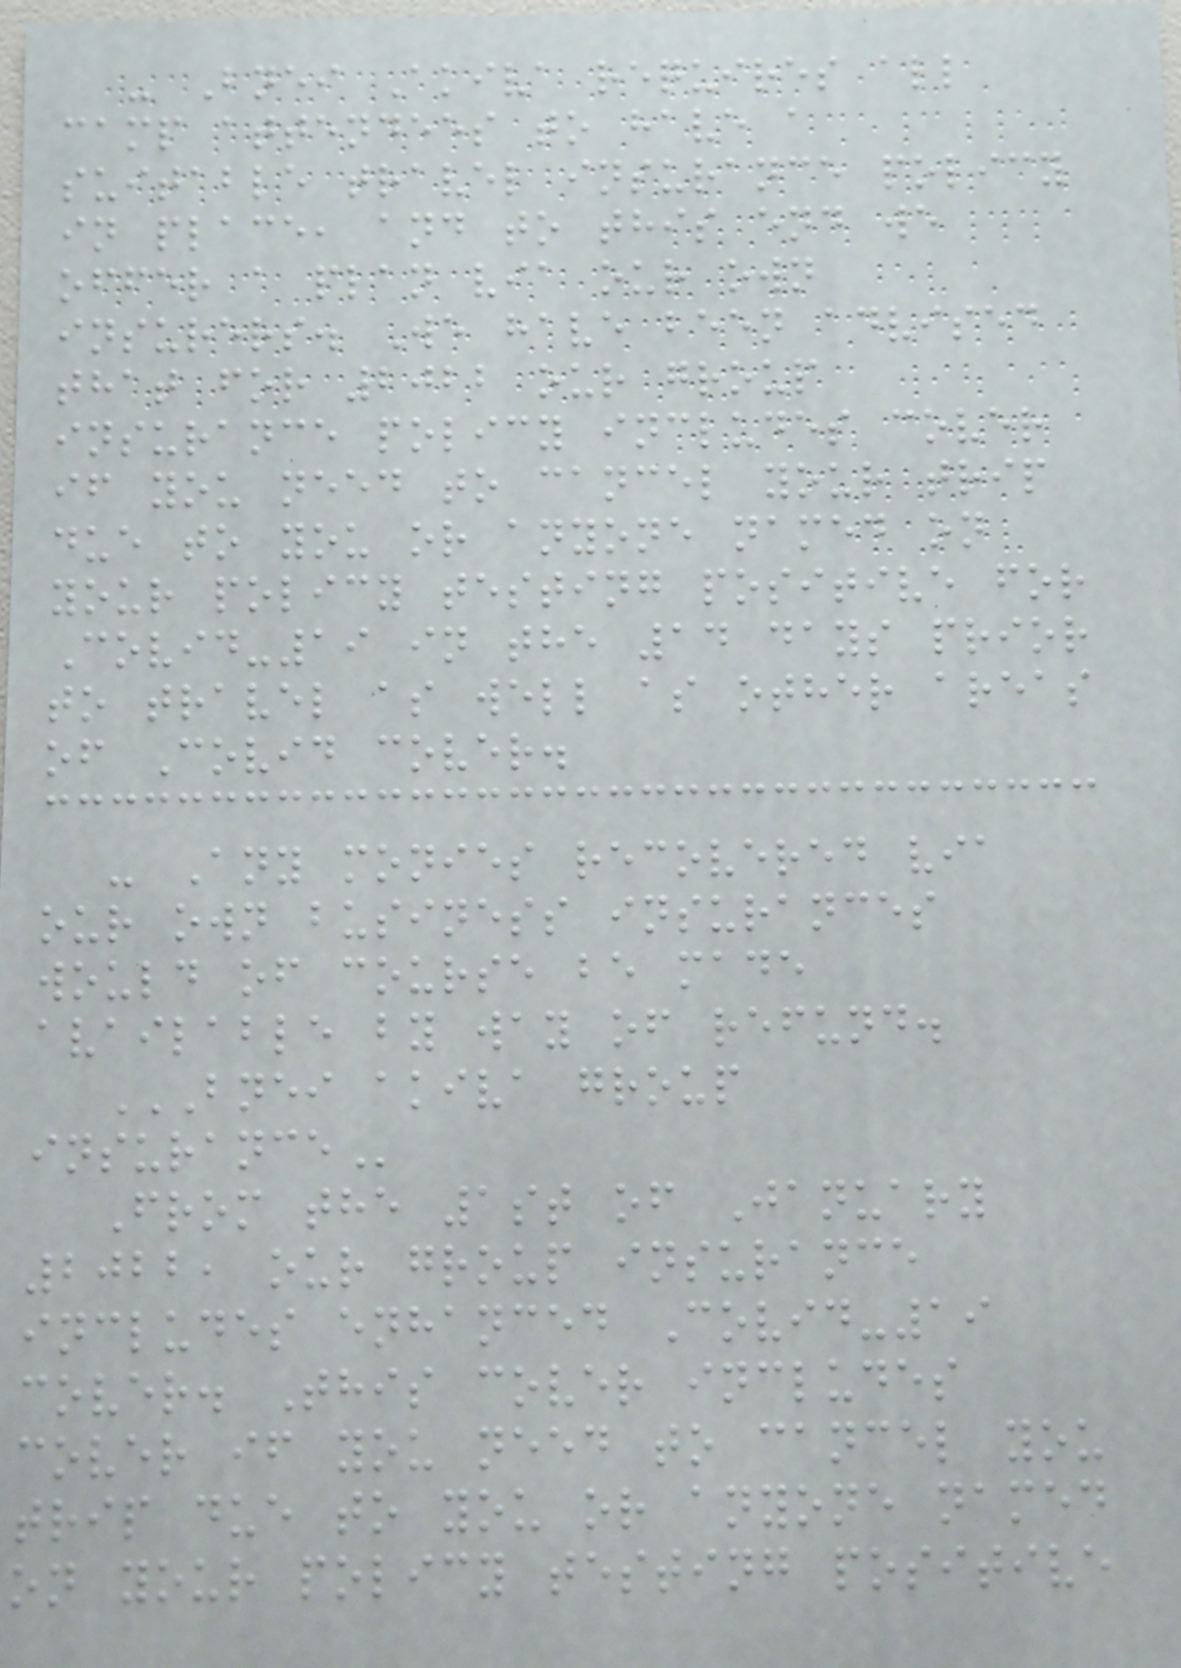- Bnei Akiva requires all
camp attendees to have a
suitable travel insurance policy
in place, and to this end we
offer a plan via our own
insurers. We have been advised
that for 2022 our group
insurance policy includes cover
if you need to cancel your trip
due to you or anyone named on
your policy testing positive for
Covid-19 in the 14 days prior
to travel as well as other areas
of Covid cover.
- Any monies recovered via
our own business insurances
would of course be made
available by way of refund.
BNEI AKIVA GROUP
INSURANCE
From the 1st of January
2022, our group insurance
includes enhanced Covid-19
cover. This cover includes
cover if you need to cancel you
trip due to you or anyone named
on your policy testing positive
